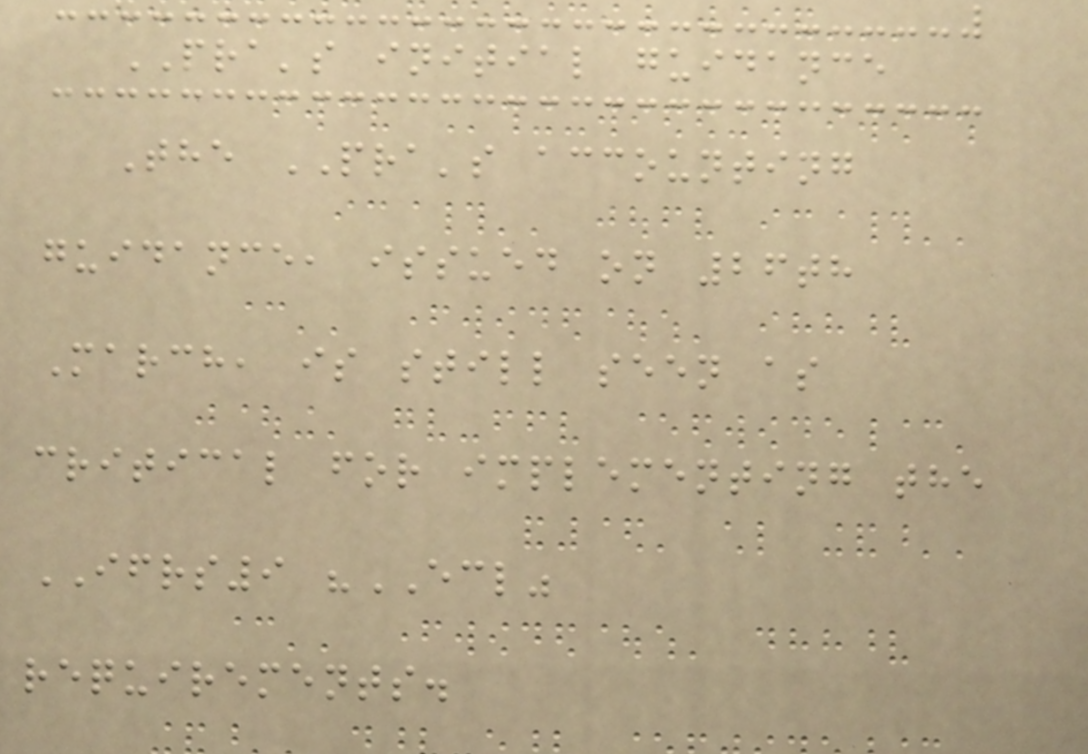PRA's initial guidance
The PRA's accounting
guidance, issued on 26th
March, is still seen as
critical for implementing the
IFRS9 "ECL"
requirements.
